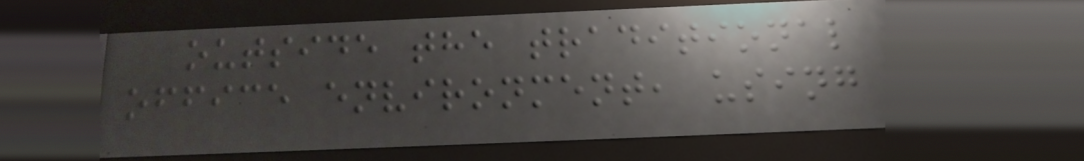outside the traditional
office environment, using
